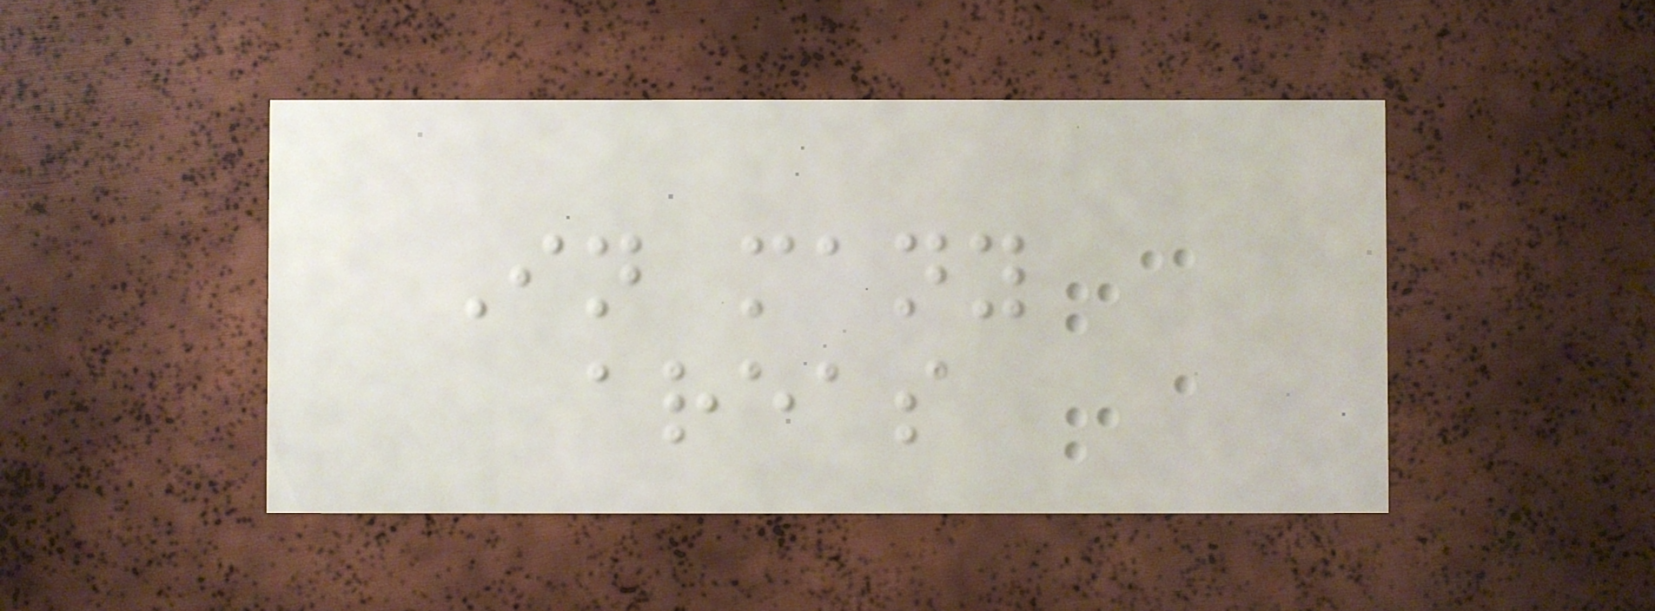In many
areas
